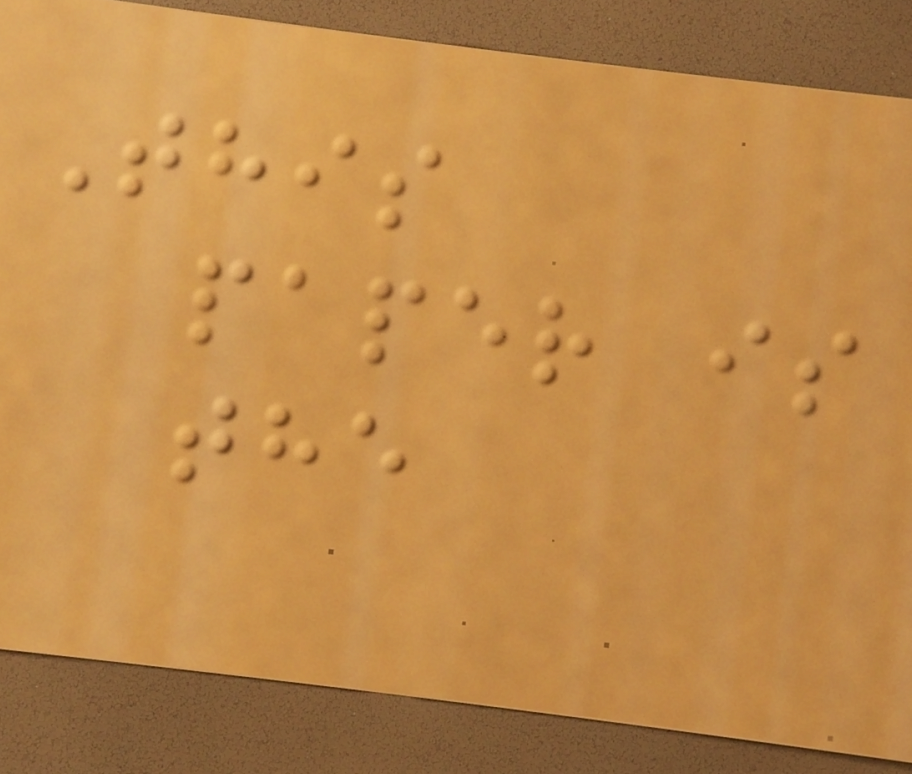This
paper is
the
